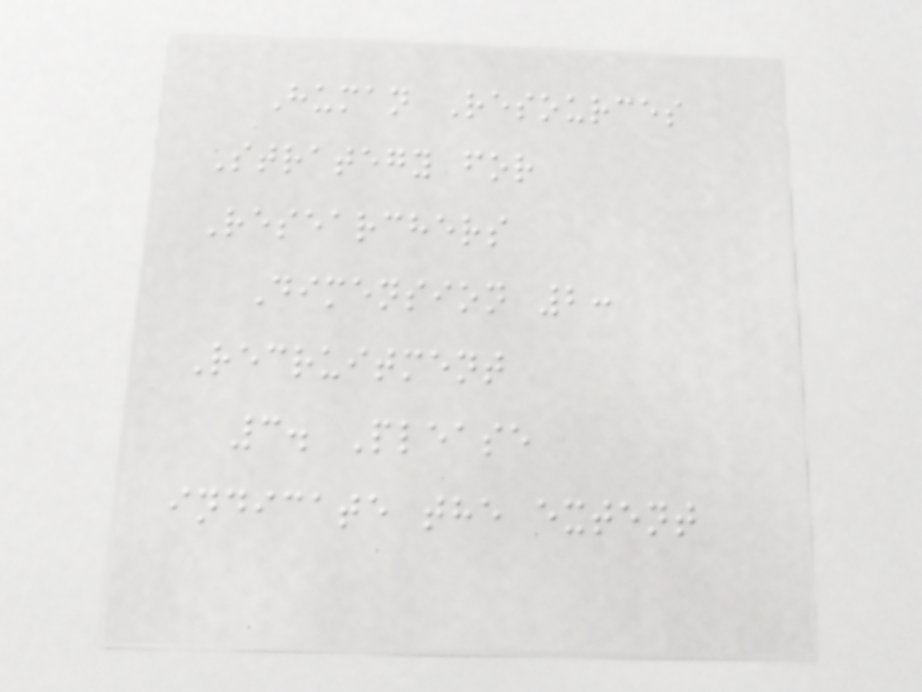Human Resources
Strategy for
Researchers
Dimension 2:
Recruitment
3. Please
indicate the extent
